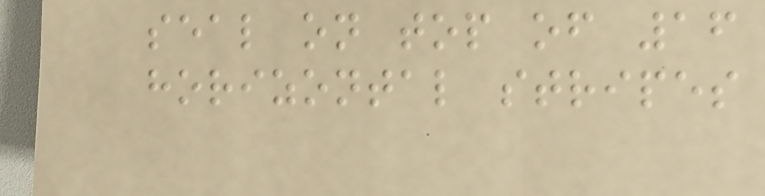seal on top of 16
horizontal stripes
